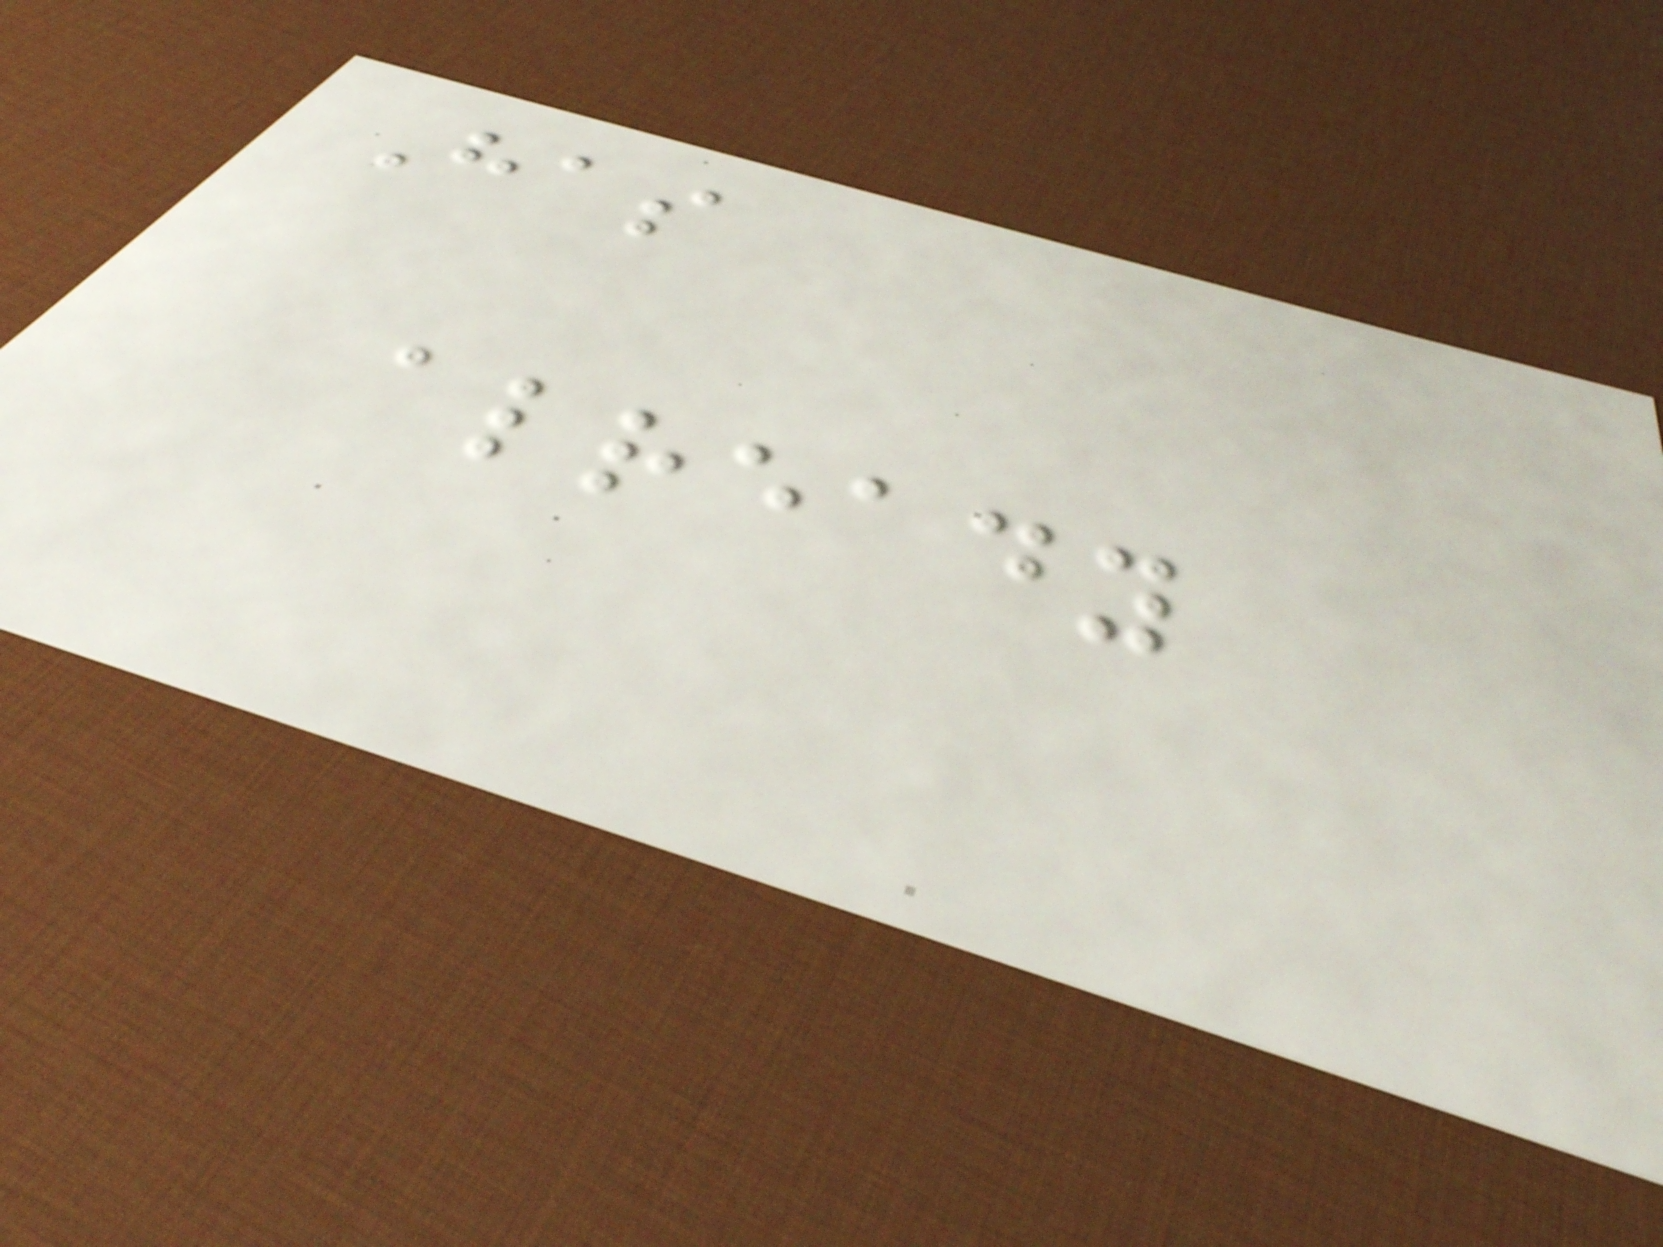Has
already
